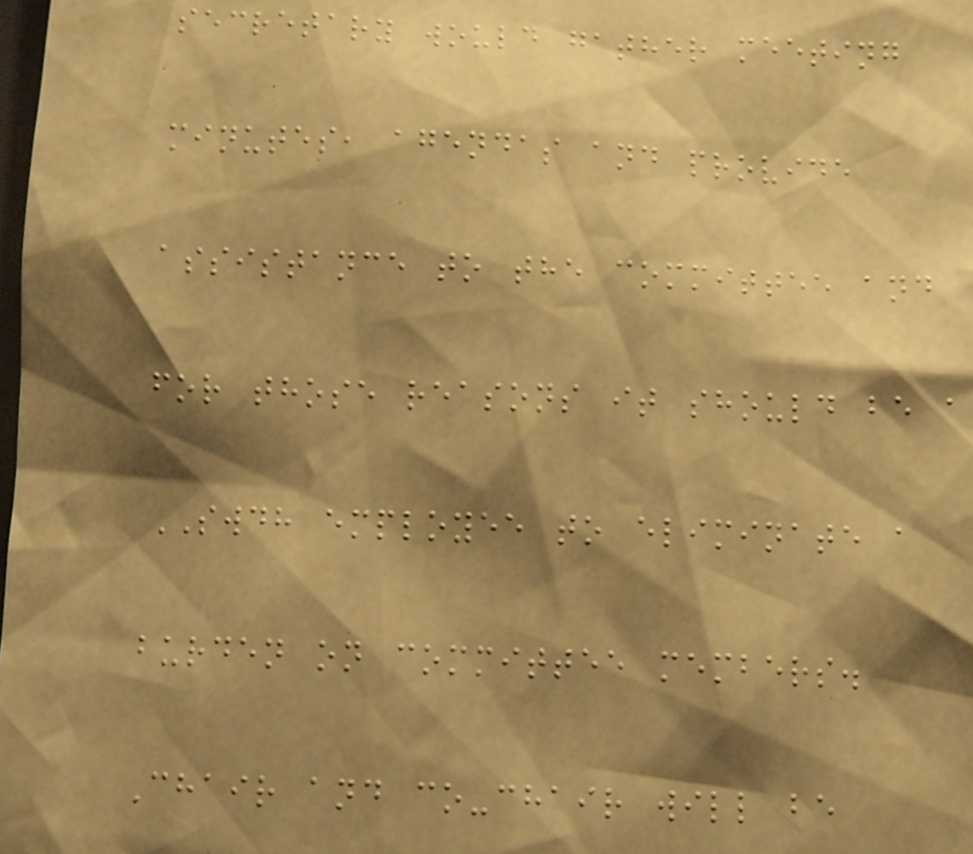secretary would gather meeting
minutes, agendas and provide
assistance to the committee and
for those reasons it should be a
SWDH employee to eliminate a
burden on committee members.
Chair and co-chair will be
